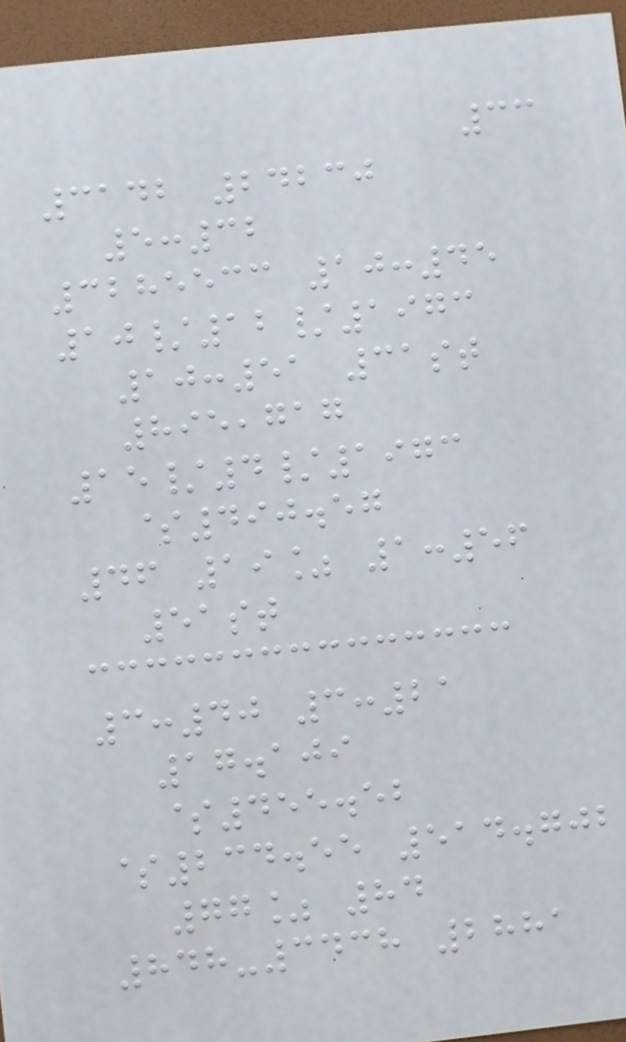33
3142 24230
5:32
3285533 10:45
10/12/1973
10:51 31st
895,717
15/4/1973
$490.57
46 19% 1:56
51st
3:40 3:21
17.109
$455.52
$234.55 514.702
77% 84
848-3438 2881
